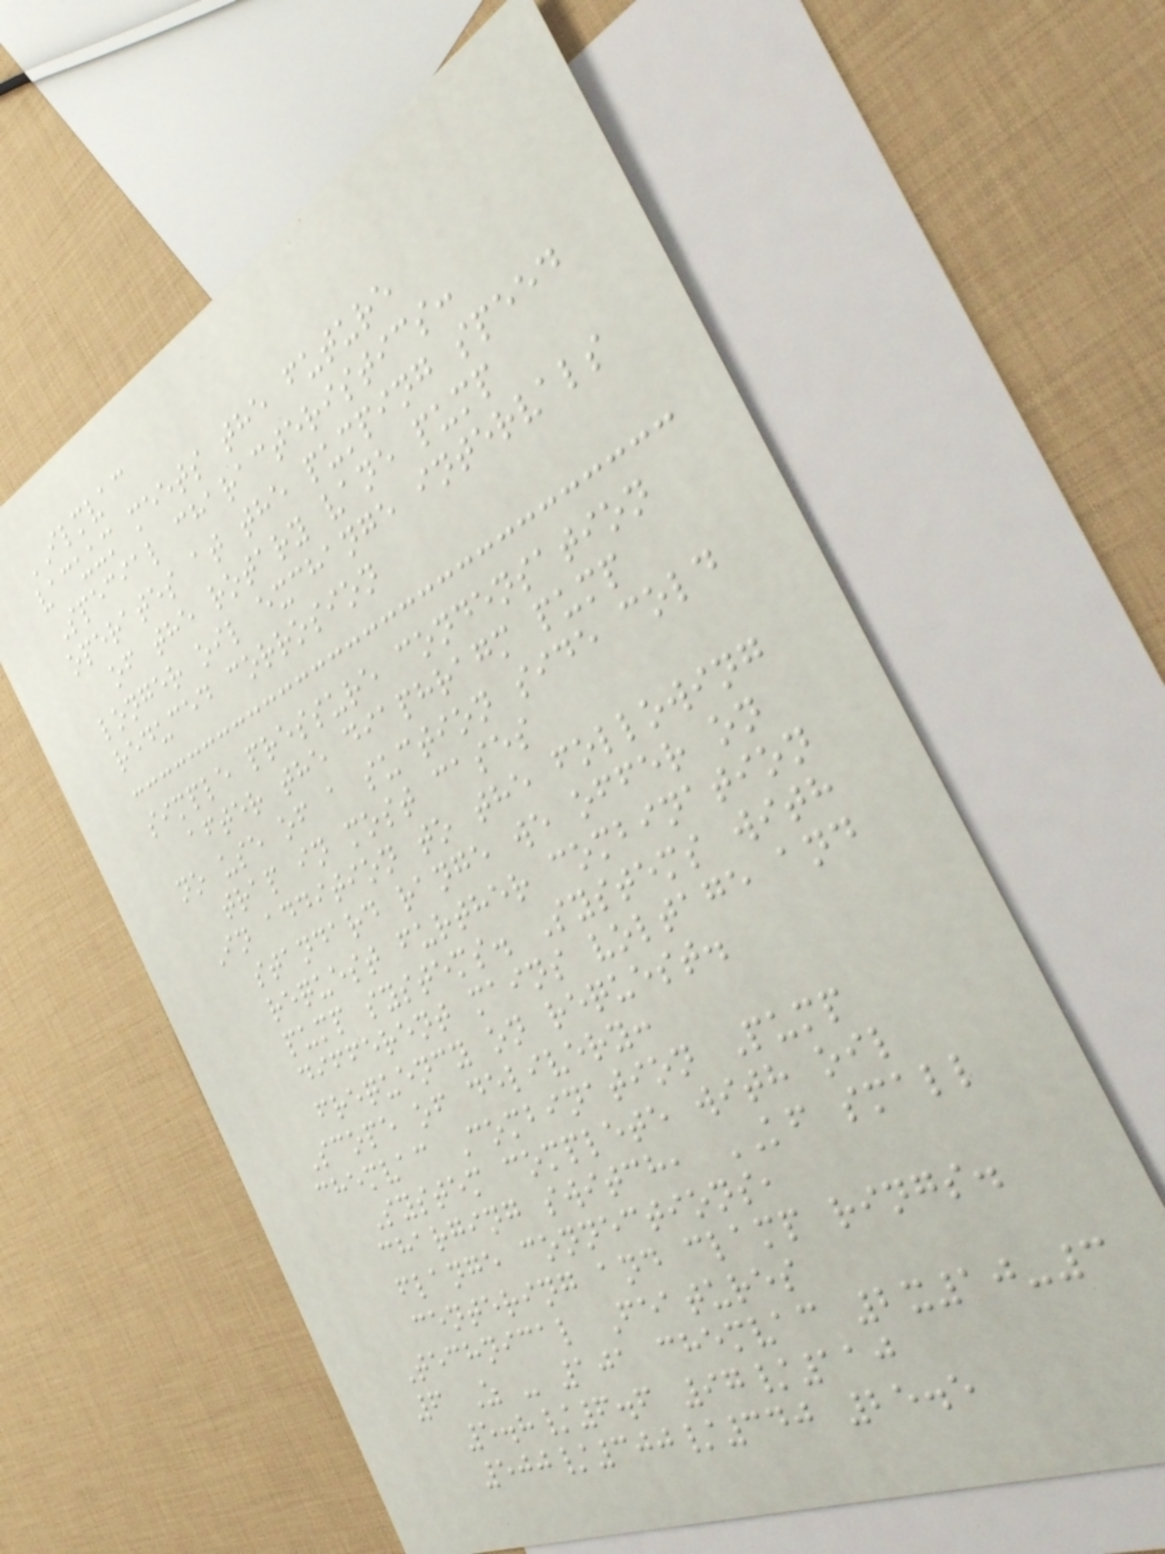ILMVAC
vacuum meets the future
Special characteristics:
operates at the pumping speed
of the rotary vane pump
longer oil exchange intervals
reduced corrosion
simple pressure condensation
after the diaphragm pump
no use of a suction side cold
trap in most cases
In addition to the following
standard range we offer on
request further combination
pump systems. Systems with
different mains voltage and
frequency on request.
Scope of delivery:
chemvac Combination Pump
System complete with oil
charging switch, KF small
flange connections,
centering and clamp rings.
Technical Features
6 Z - 101 chemvac 2x10-3
5.8/6.6 97/110
500/300/340 25.5
